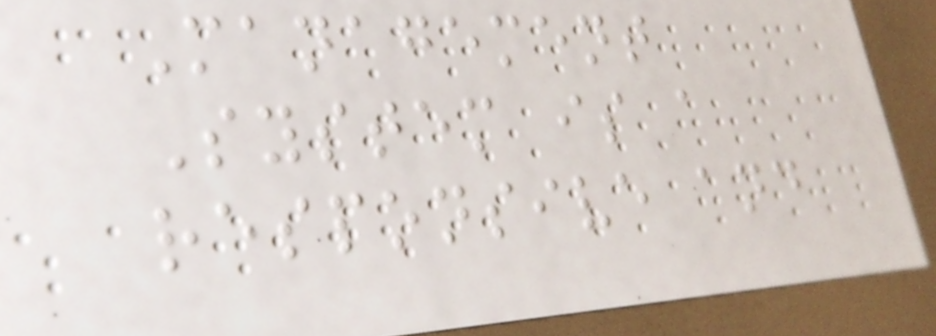Management
System is a
responsive and
